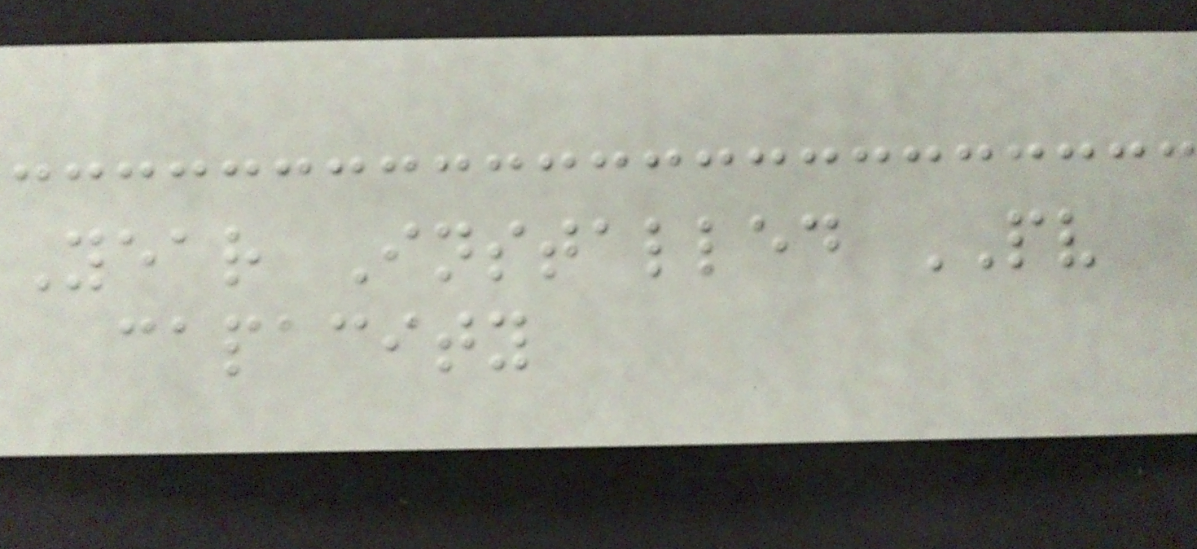Year Installed PV
capacity
